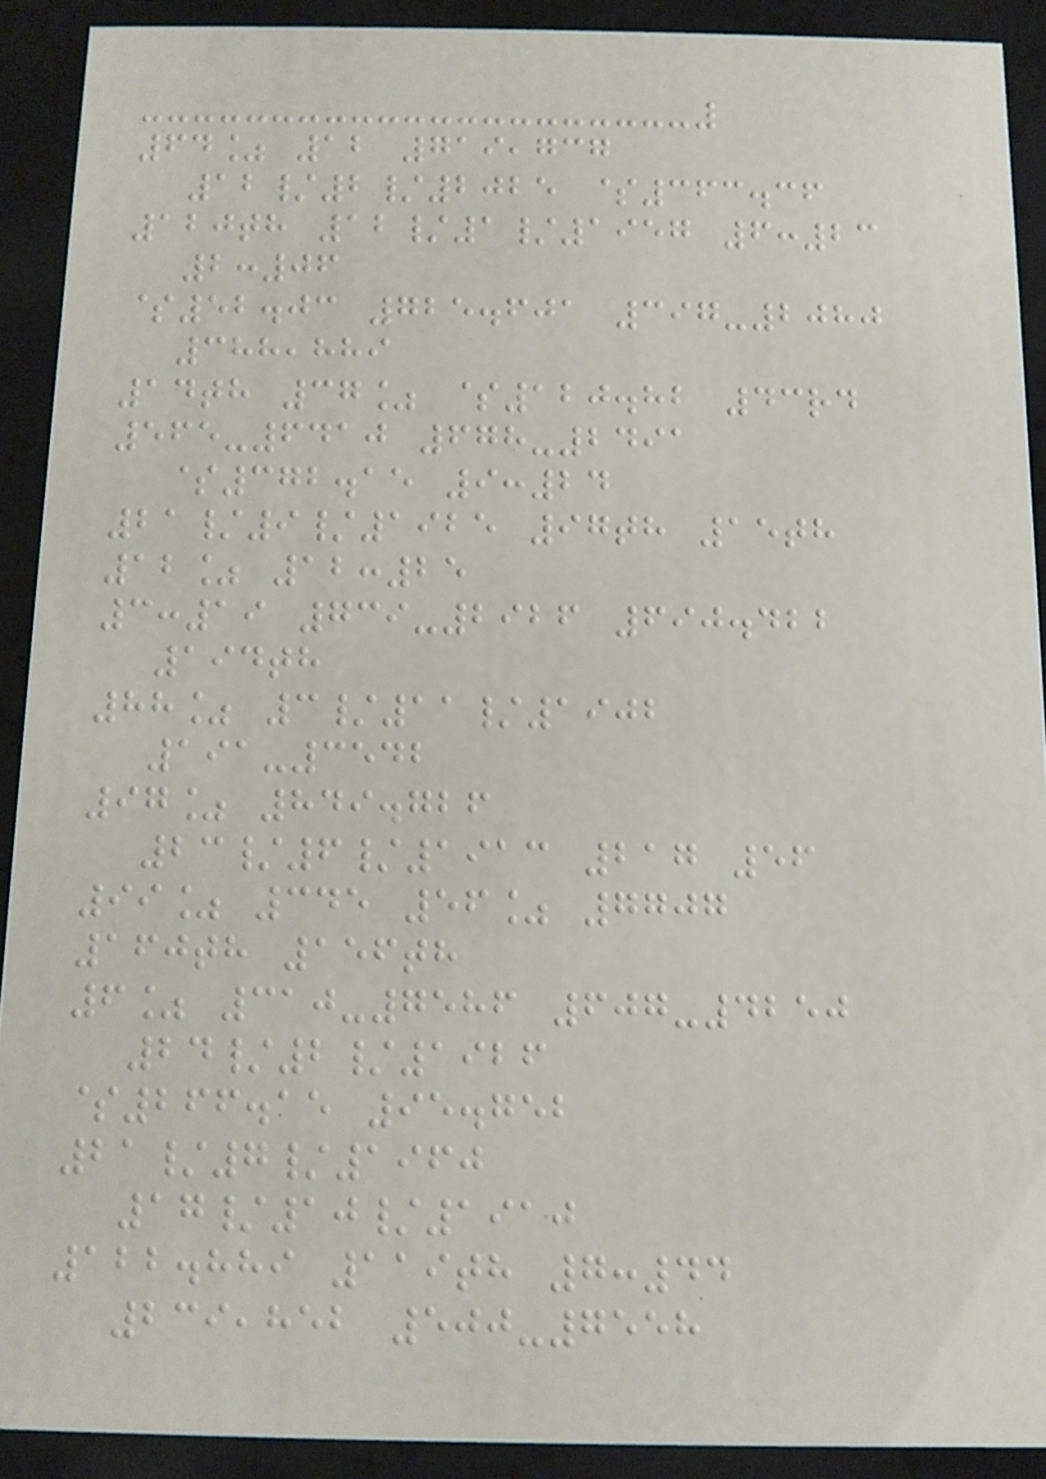64% 12 719,737
12/2/2025 $363.36
120th 12/1/1957 6:23
2:06
$52.03 725.601 397-2080
388,889
14th 37% $120.82 43rd
565-6410 678-2491
$372.15 9:24
21/9/1925 97th 15th
12% 12:25
3:19 739-2926 690.422
194th
88% 3/11/1902
191-3542
97% 849.726
23/6/1913 217 56
99% 345 56% 7707
160th 156th
6% 310-7586 607-4250
24/2/1926
$266.15 95.752
21/7/1960
17/10/1910
122.889 119th 7:44
239,852 500-7558
